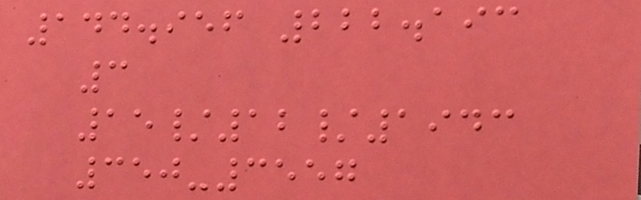144.956 222.193
3
15/12/1943
350-3557
